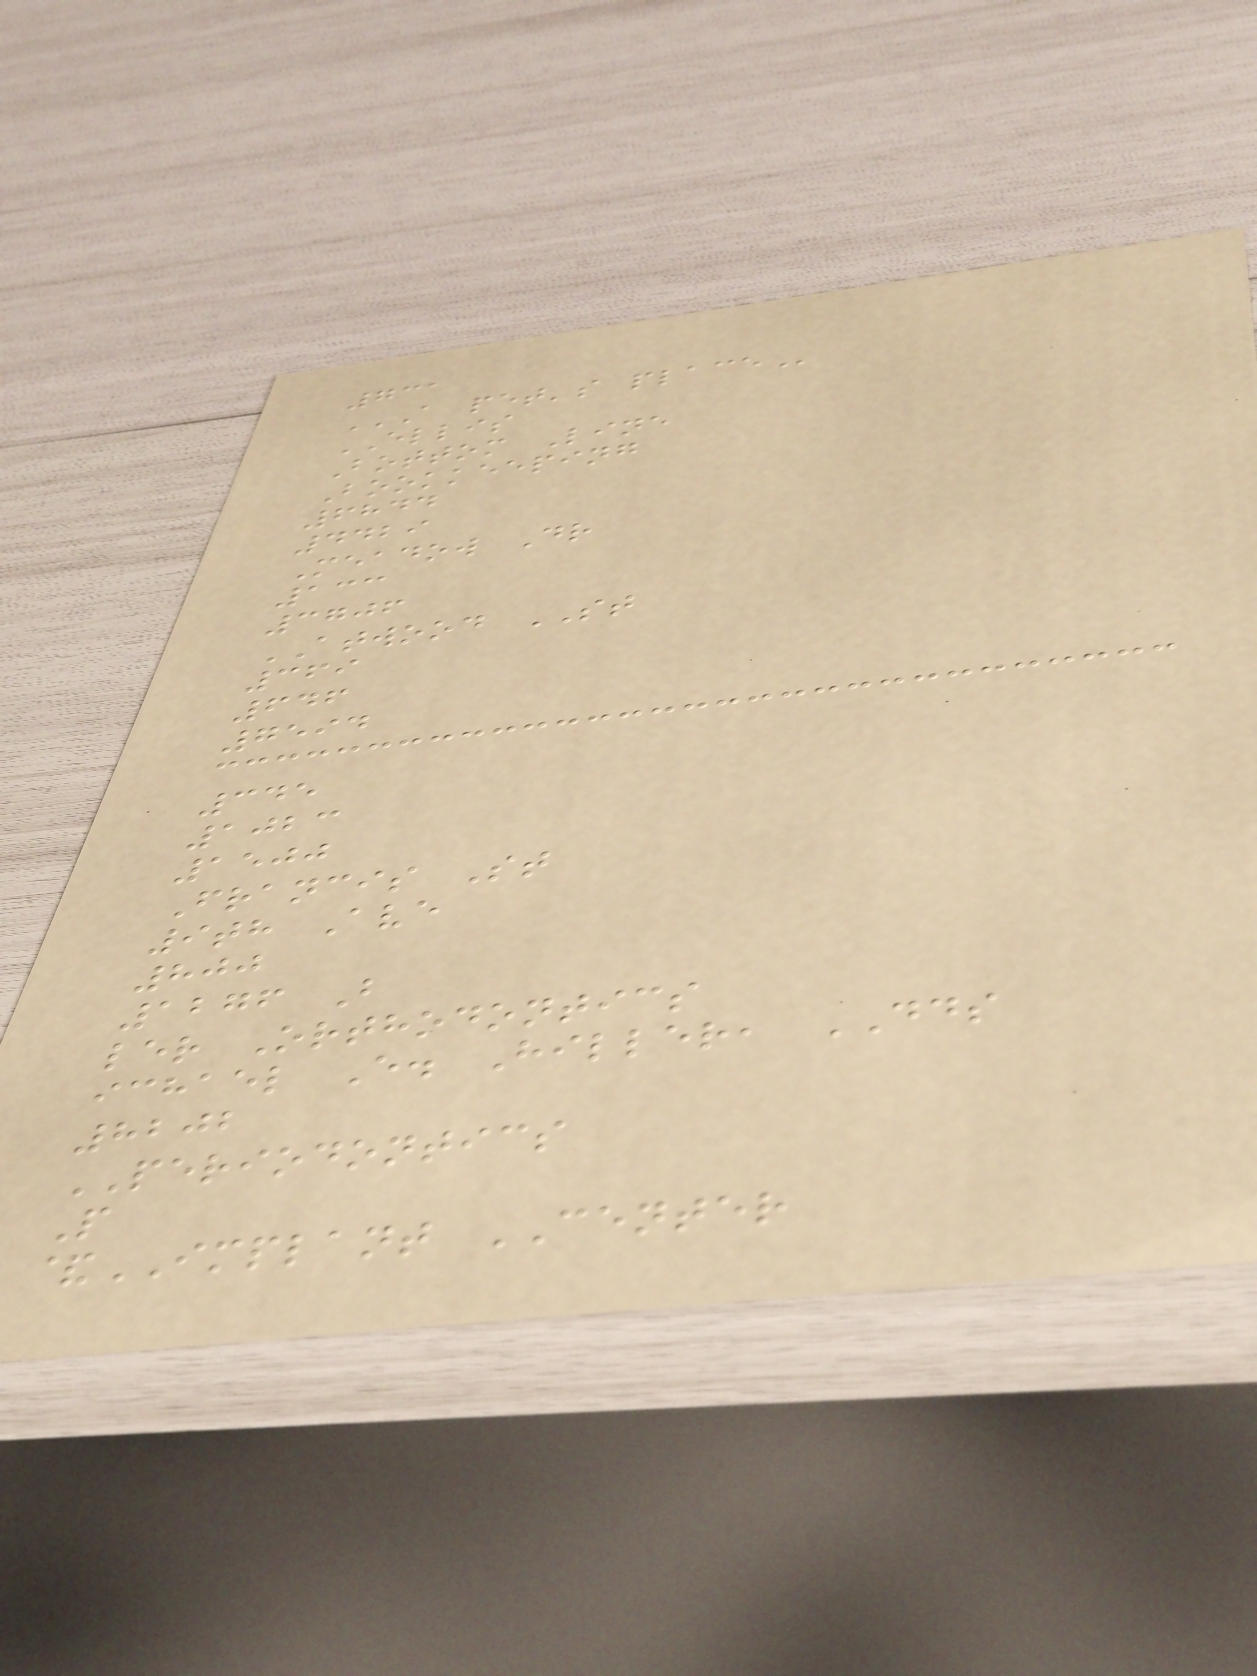731
A PET'S PLACE
ELLIS
Bottom Line
Bookkeeping
6844
4429
Meadow Dr
133
3706
ATWOOD ST
369
646
7594
345
1023
1500
Francis St
9th Ave
800
1276 B
ler Orthodontics
ichael E. Hiller, DDS
8202
PERIODONTICS
P
&IMPLANT CENTER
